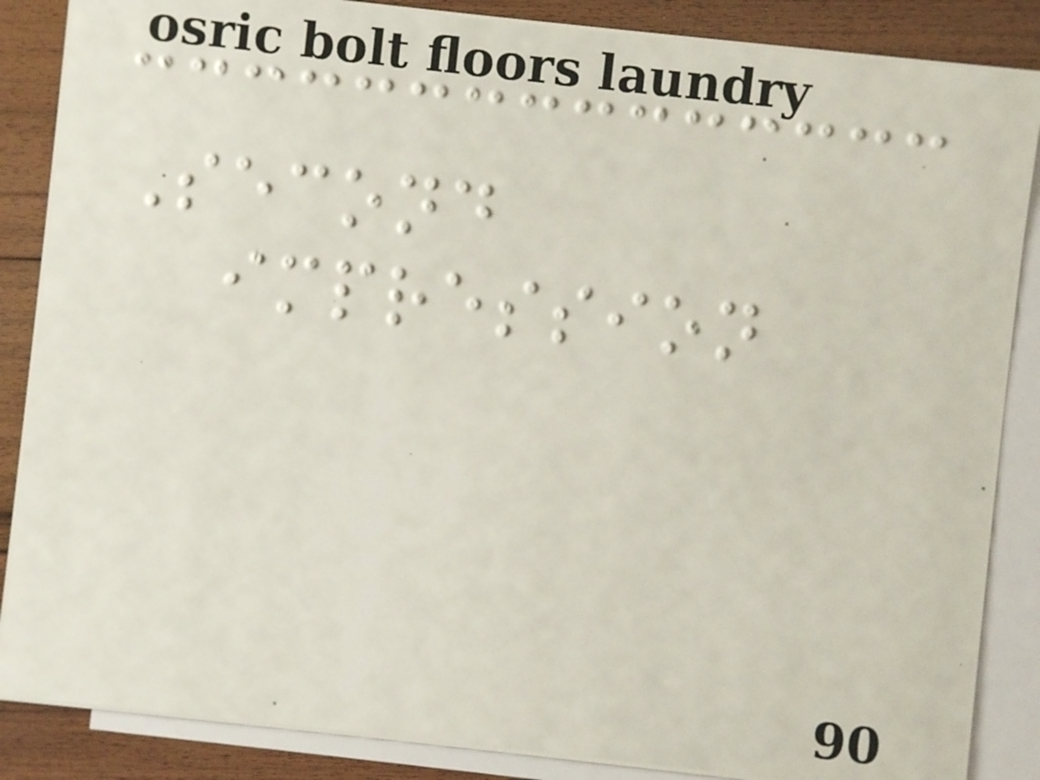Second
impression
